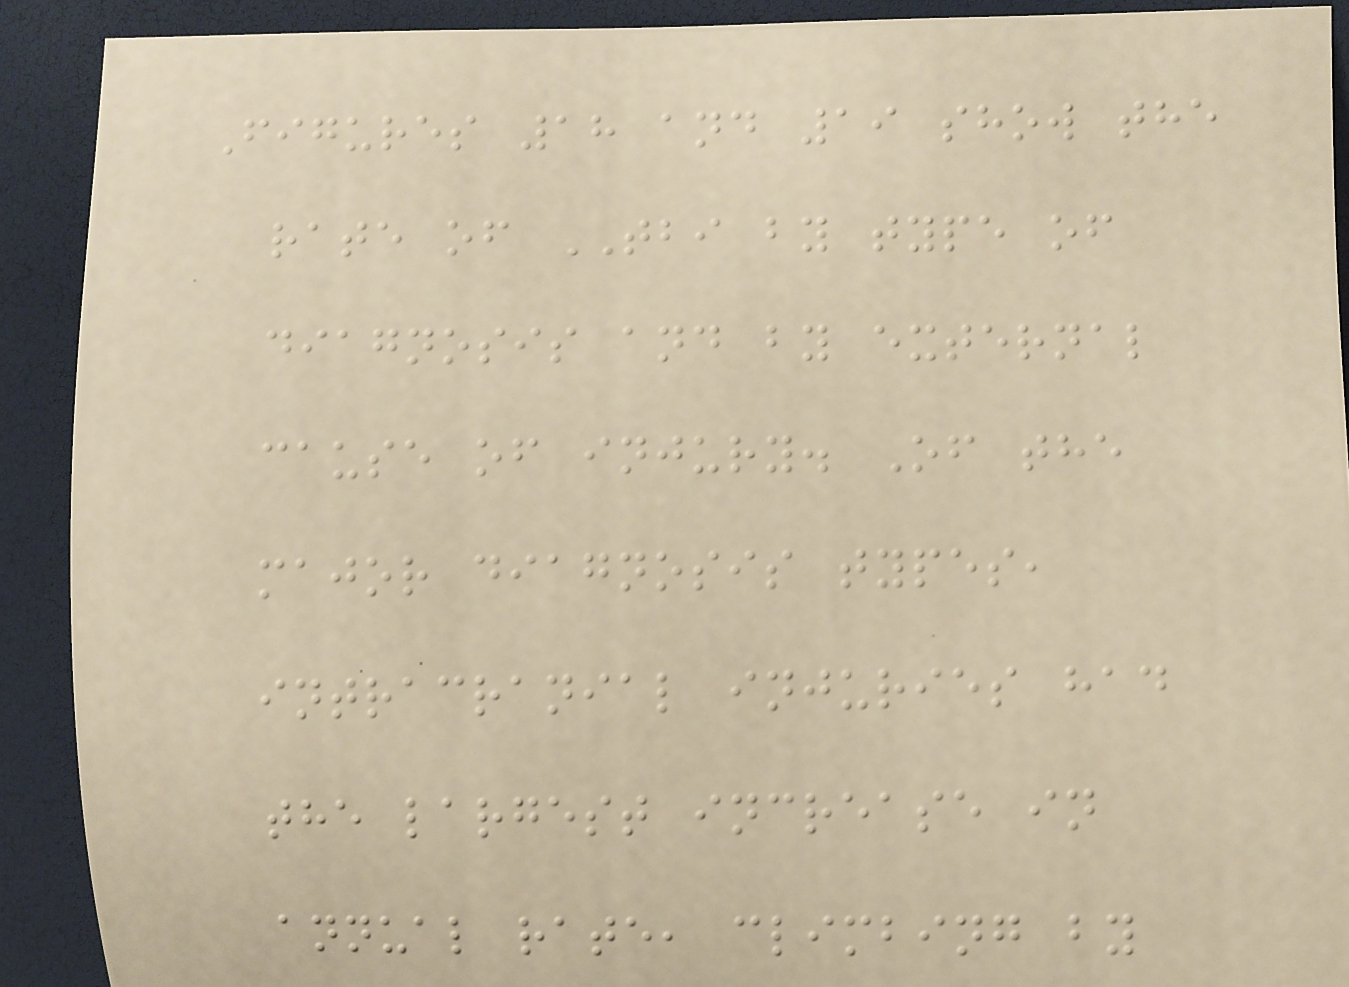Figures 18 and 19 show the
rate of TBI by type of
diagnosis and by external
cause of injury. Of the
major diagnosis types,
intracranial injuries had
the largest increase in
annual rate, climbing by
